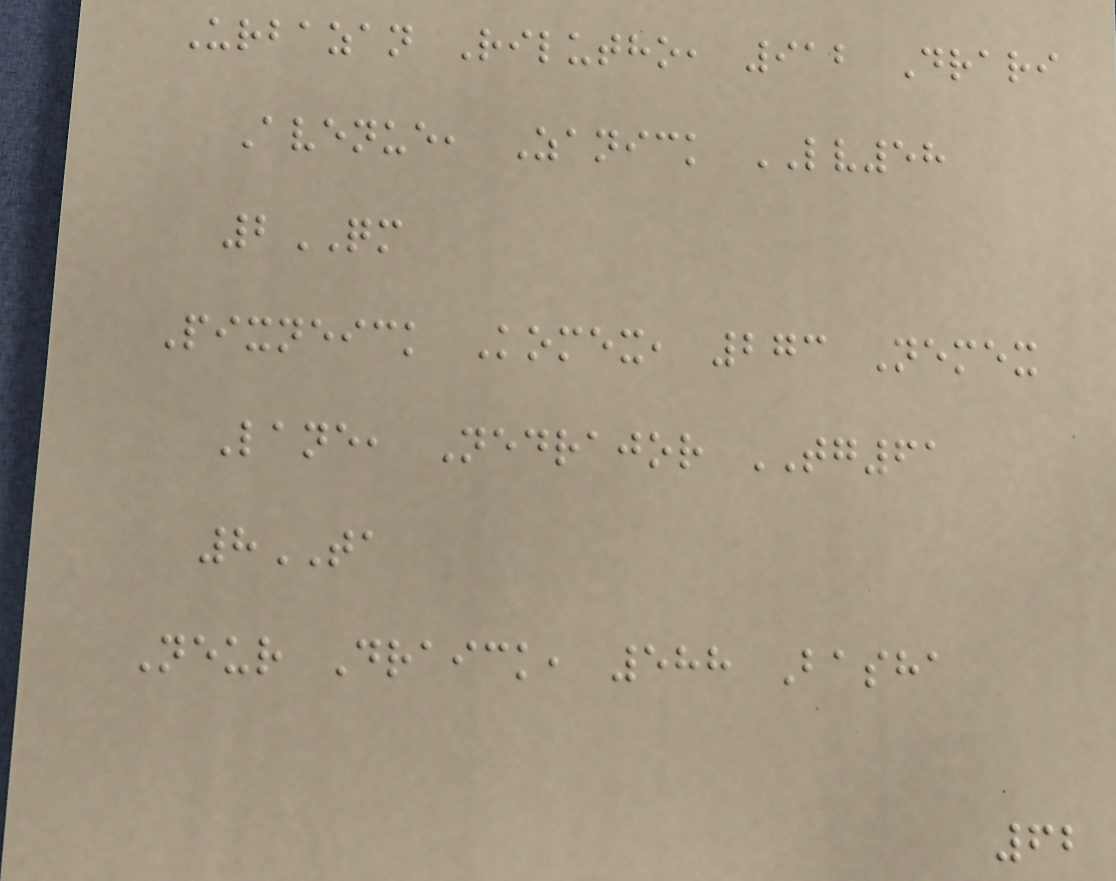Urbazan Rilutho, 912 Drari
Avenue, Zanick LV58
2QM
Pixneick Komex, 273 Nemex
Lane, Nedrajor TG61
8TA
Neur Draick, 588 Basha
62
